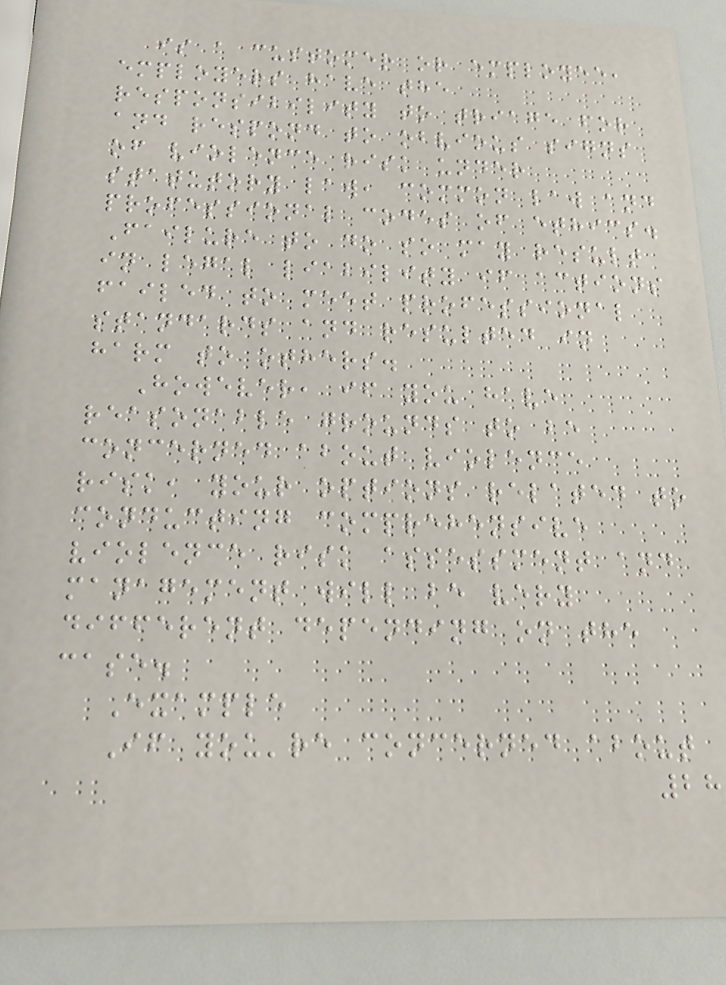is a customer or employee,
employers have the
responsibility to triage for
and respond to obvious signs
of violence risk under
statutory law, common law and
professional codes of ethics.
Failure to do so may result
in legal liability if actions
failed to meet professional
standards and resulted in
harm to others.
However, if you have
reasonable grounds to be
concerned about violence
risk, your options related to
conducting comprehensive
violence risk assessment and
management will be very
different depending on the
case.
Example
If you're concerned about
28
